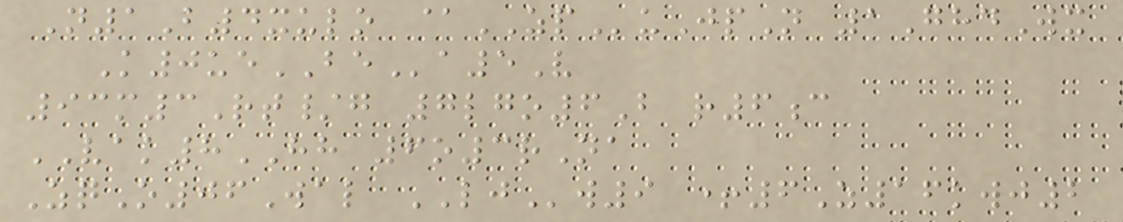N1B4xulo @ZPuJpN 1GhdWx
K0ueBEa5V
93m3Rt/g 7lgo6B r6c
VAK8HH 6o3rNa
ZqO06Wal LJw9 +6Z16kwj2
